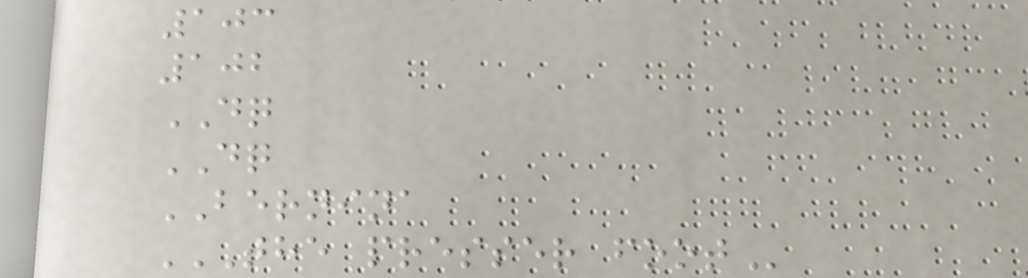103
102
DQ
DQ
BERNINA
THE PRESSER FOOT
